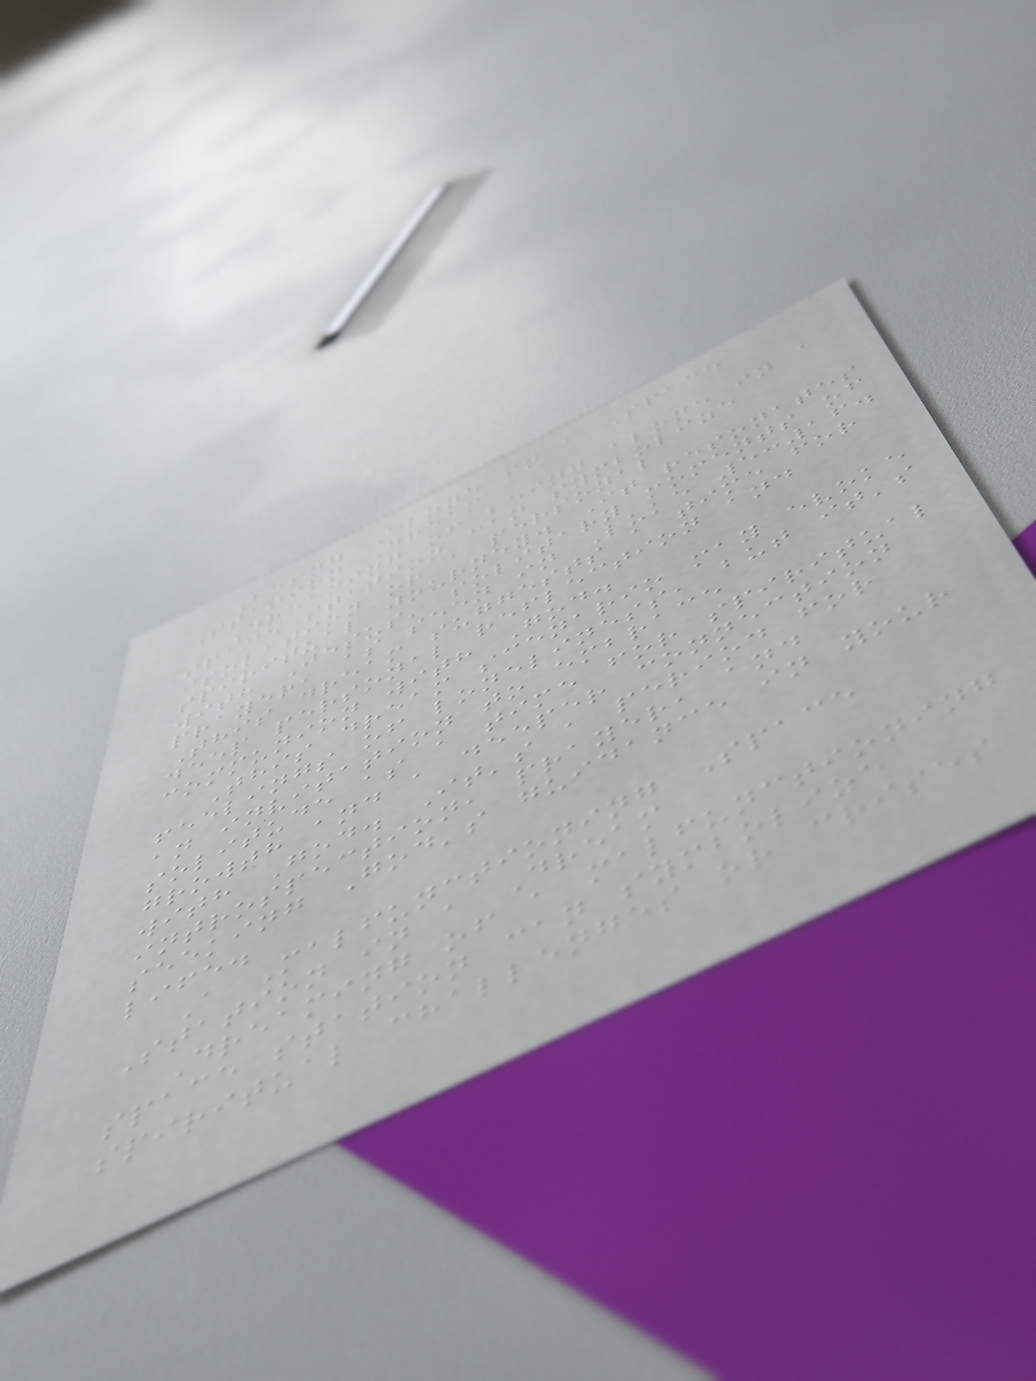Being Alone in a Space
Station Dream
Dreaming of being alone in a
space station can symbolize
isolation or a personal
spiritual journey. It resonates
with Jesus' solitary moments of
prayer, as seen in Luke 5:16.
This dream suggests a time for
deep personal reflection and
communion with God.
This dream scenario may evoke
feelings of loneliness, but it's
an invitation to embrace
solitude as a time for spiritual
growth and a deeper connection
with God. It's a period for
introspection, prayer, and
seeking God's guidance in your
life.
A Malfunctioning Space
Station in a Dream
Dreaming of a malfunctioning
space station can symbolize
spiritual challenges or crises
